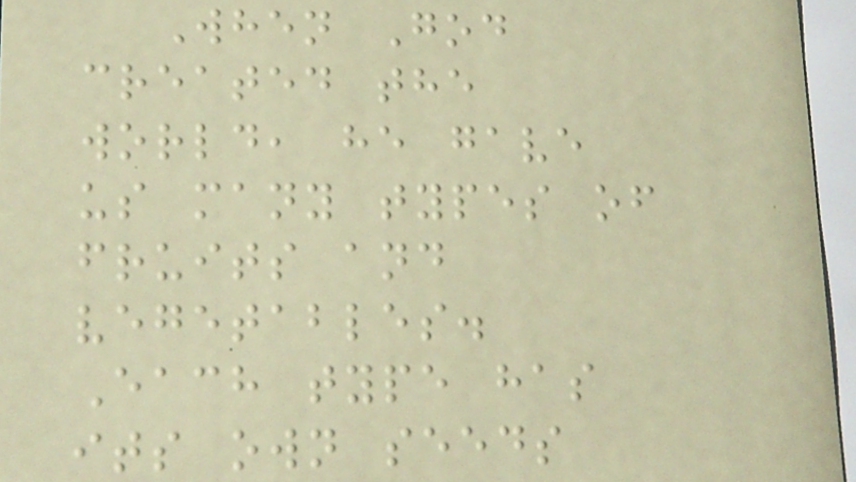When God
created the
world, he gave
us many types of
fruits and
vegetables.
Each type has
its own seeds
